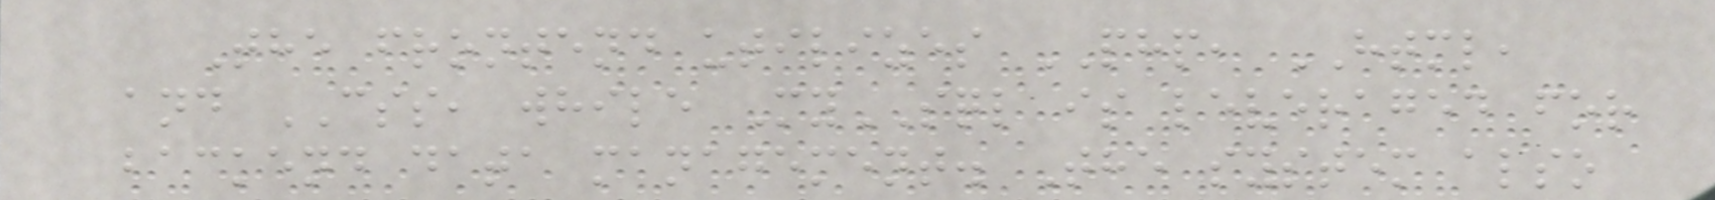The frontend utilizes PHP, HTML,
and CSS, while MySQL is leveraged for
backend data management. The system also
